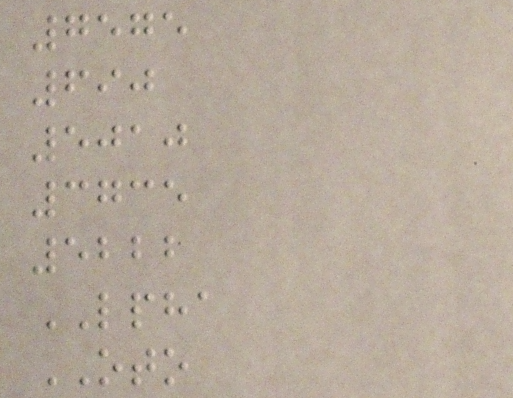7575
690
5010
3735
5222
LPHA
OTO
